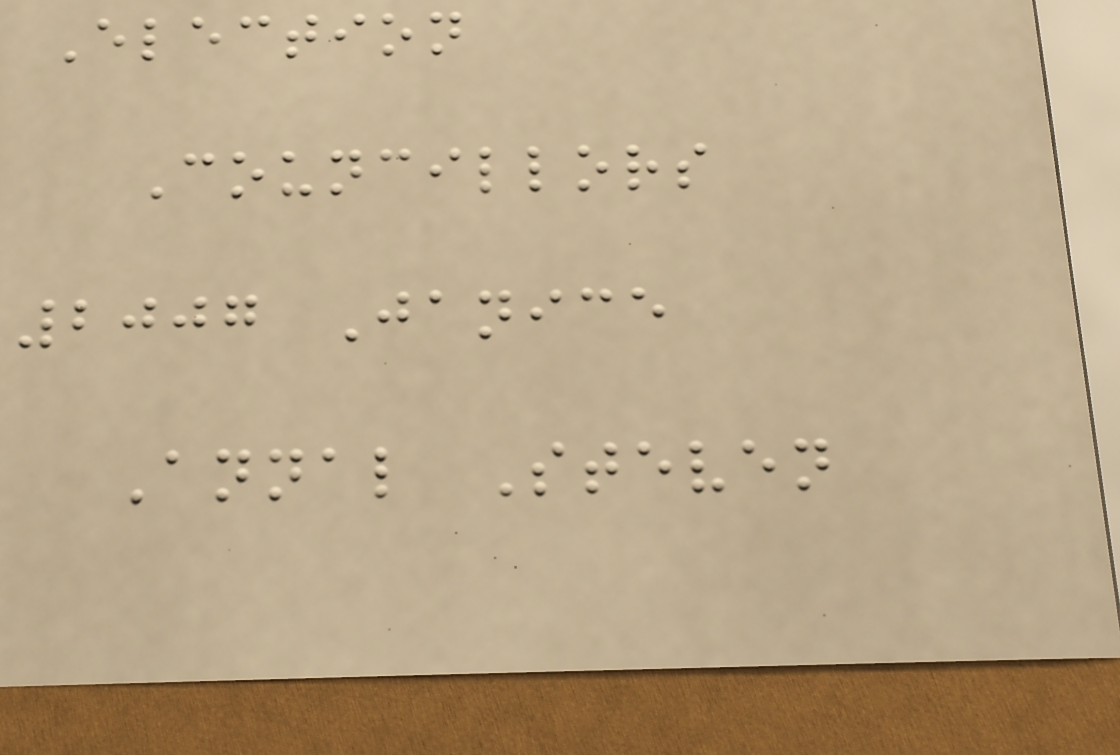Election
Councillors
2007 Janice
Annal Steven
